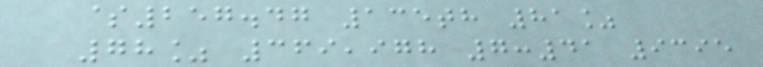$257.47 135th 81%
78% 369,978 7:41 9395
